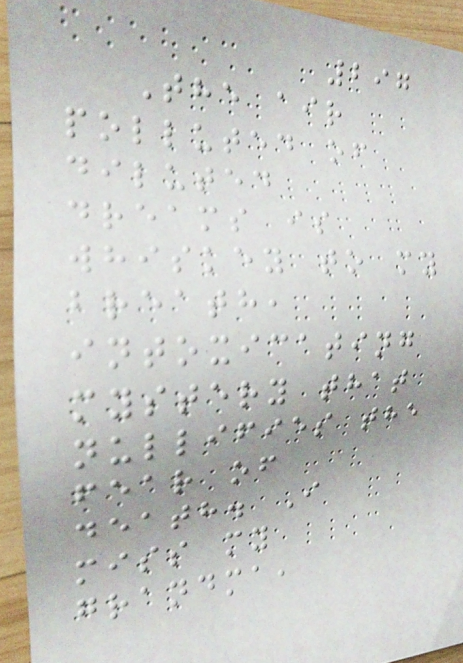297
The air
polluted of
diluted
dreams is
whiskey to my
breath,
intoxicating
mystery that
nullifies the
fear of
death. I
miss my
grandma,
